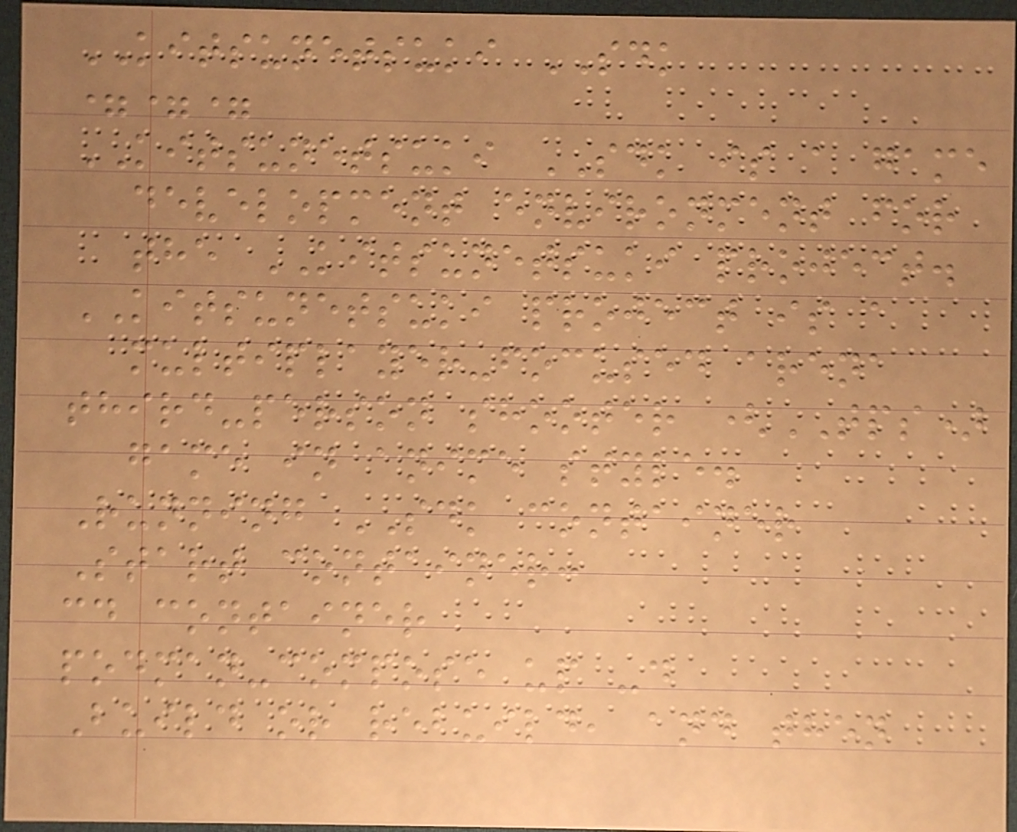KITSUNETSUKI SDK
===
KITSUNETSUKI SDK is a game
development environment for
the KITSUNETSUKI project.
KITSUNETSUKI project is a
multiplayer-focused arena
third-person shooter (TPS)
game in anime style.
Running SDK container
Start container:
cd container
podman-compose up -d
Build or rebuild, and then
